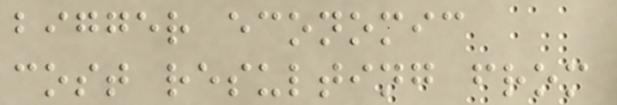bigger economic
cost resulting from
